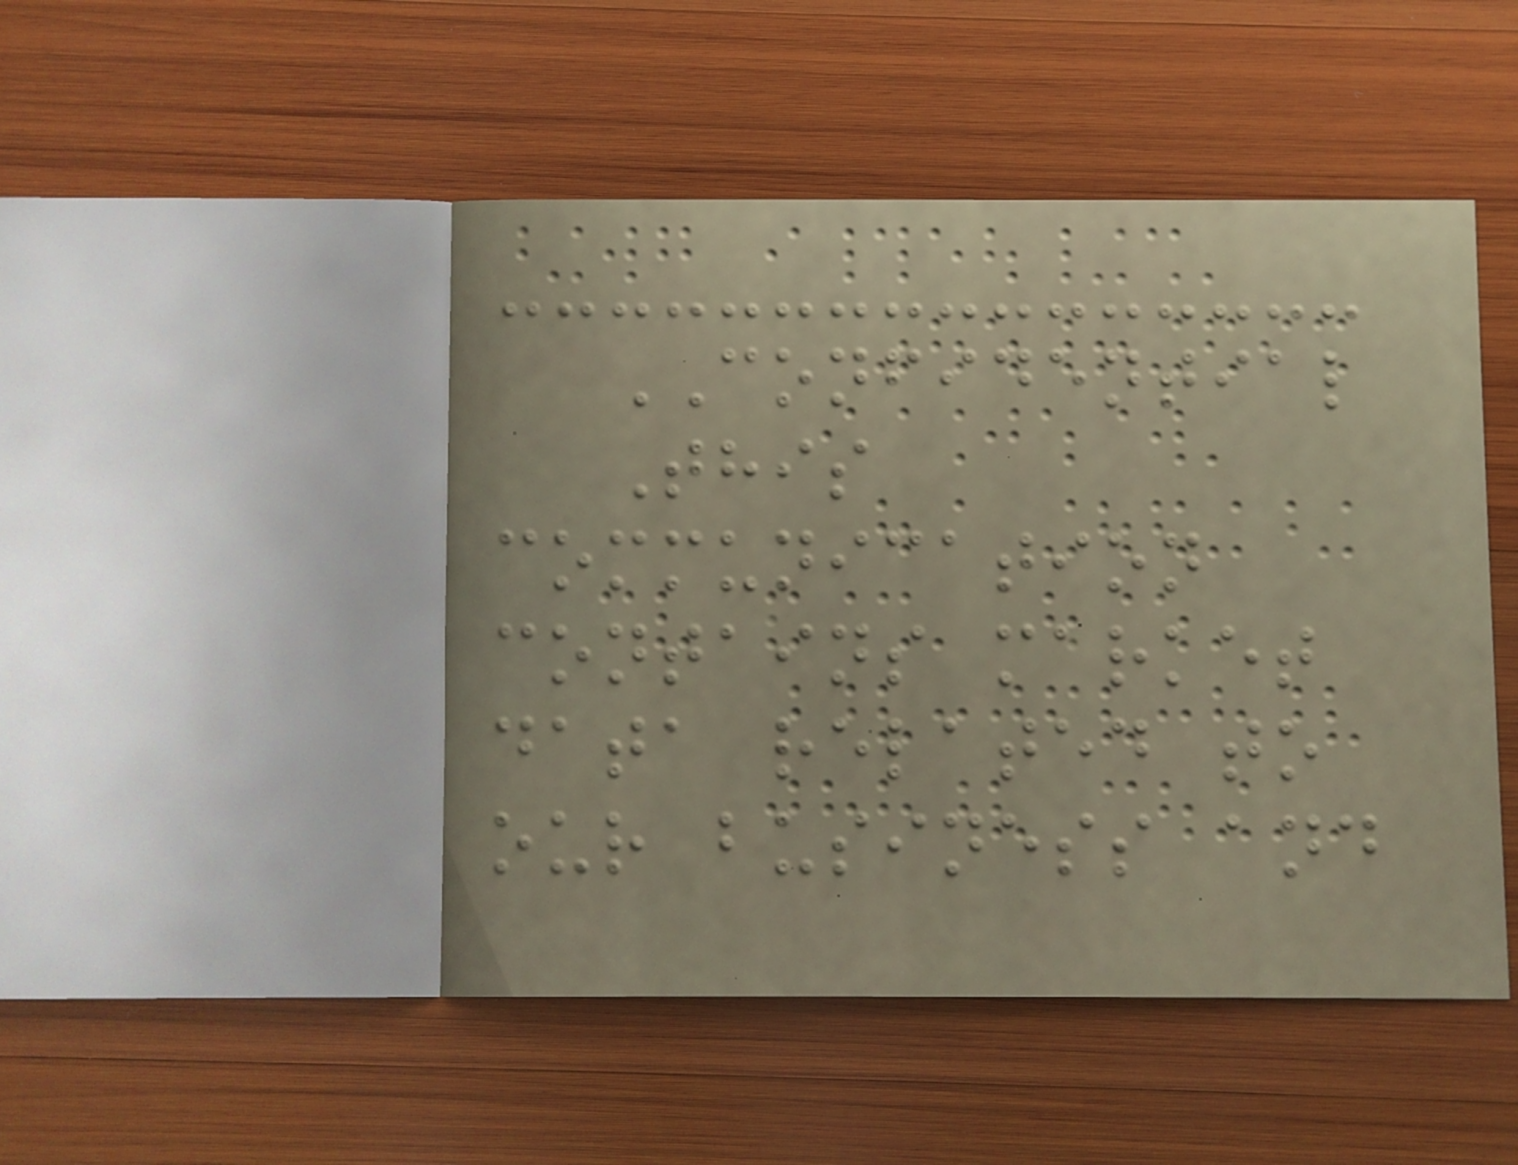CONFIDENTIAL
This
communication
contains market
data related to
our business and
